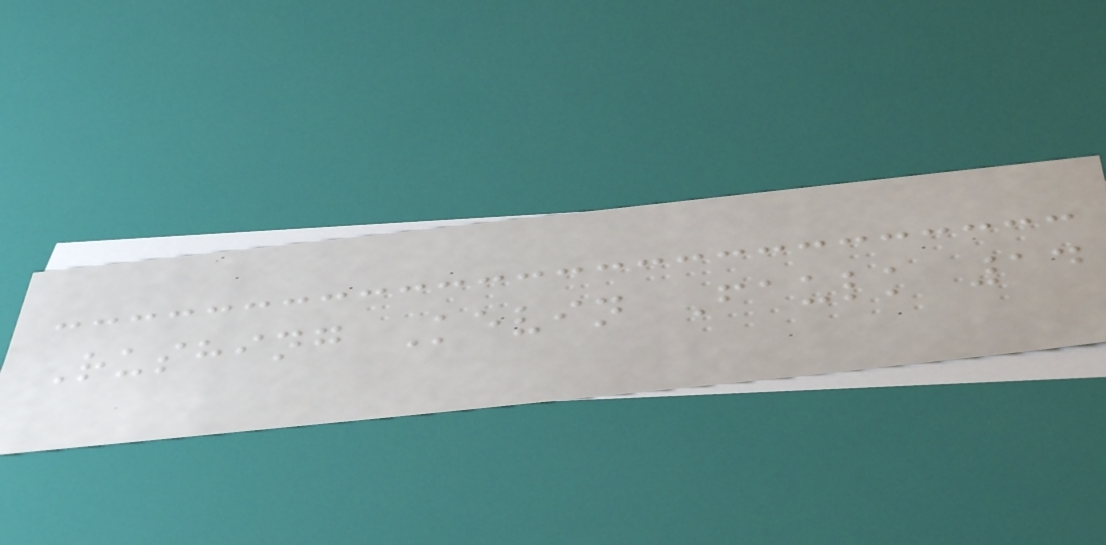Rushing Kevin Faulk 14
